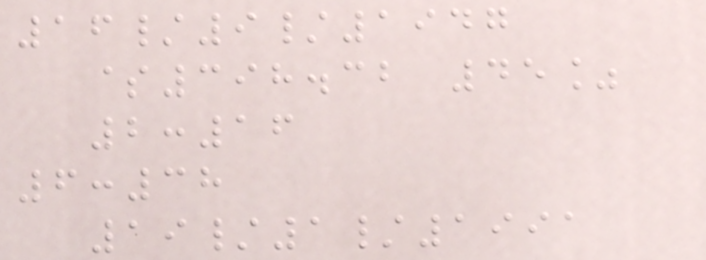16/9/1947
$398.32 45%
2:16
6:38
19/1/1991
